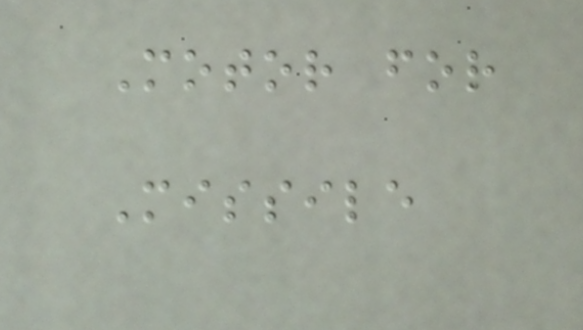Motor for
Missile
